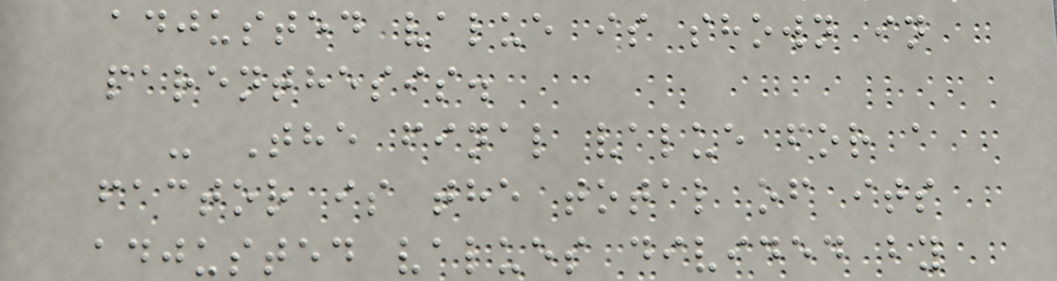adjusted value is shown in
parenthesis.
- The final value for a
factor is the total of its
adjusted values divided by
